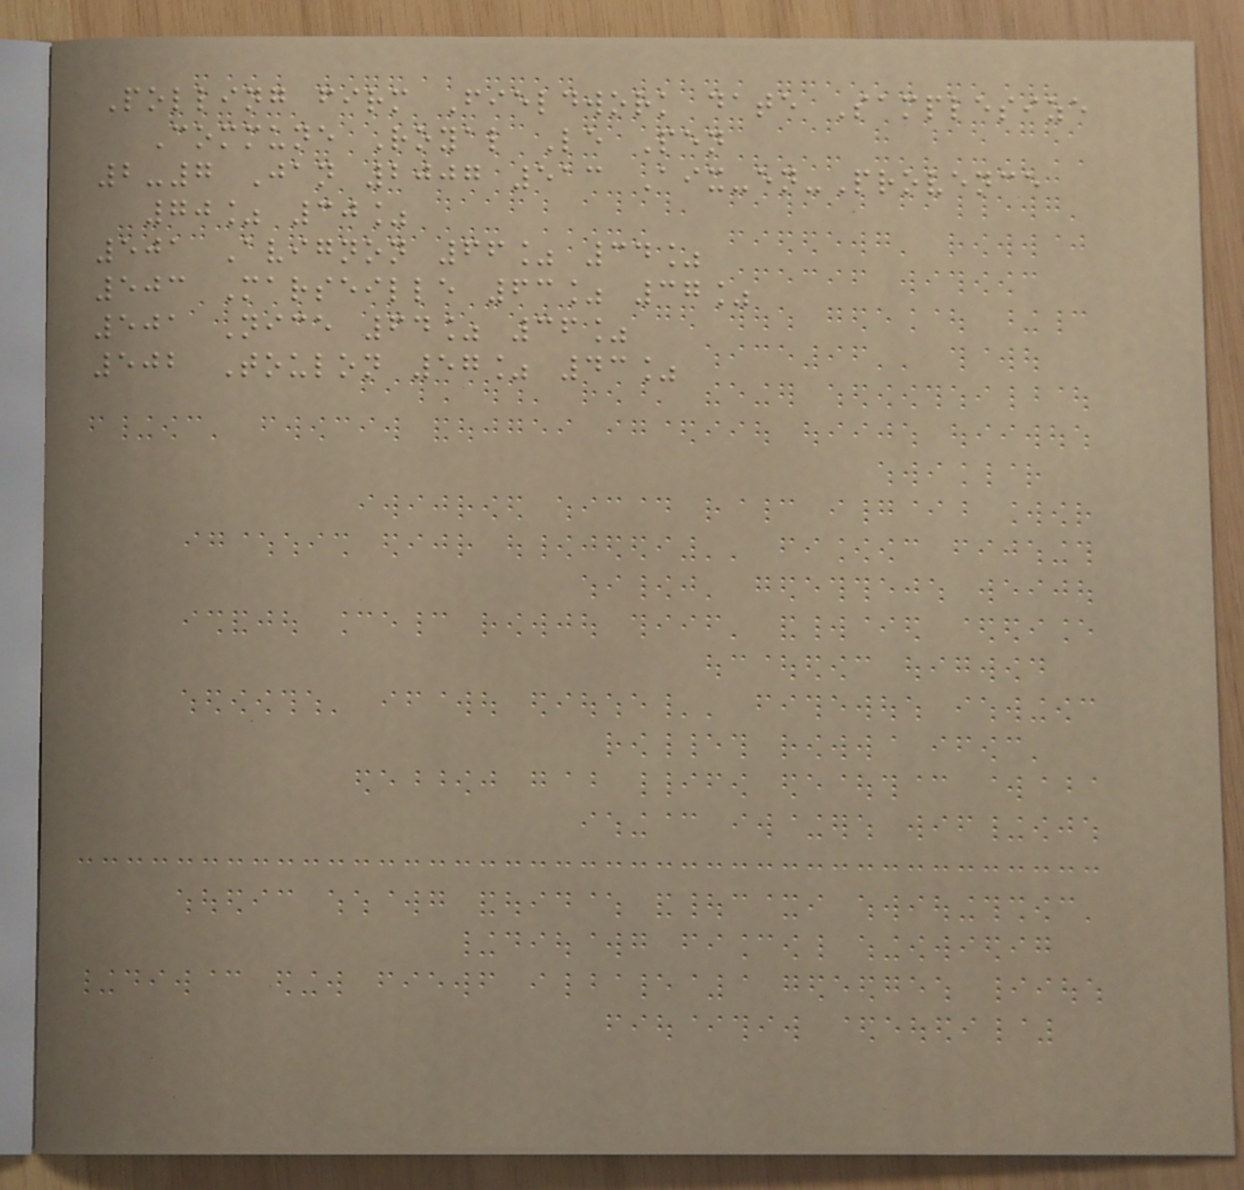Polling firm Fieldwork date Samplesize
Commune Royal Le Pen
2-7 Jan 2007 513 Aix-en-Provence
70% 30%
501 Avignon 66% 34%
503 Marseille 63% 37%
501 Nice 64% 36%
502 Toulon 57% 43%
